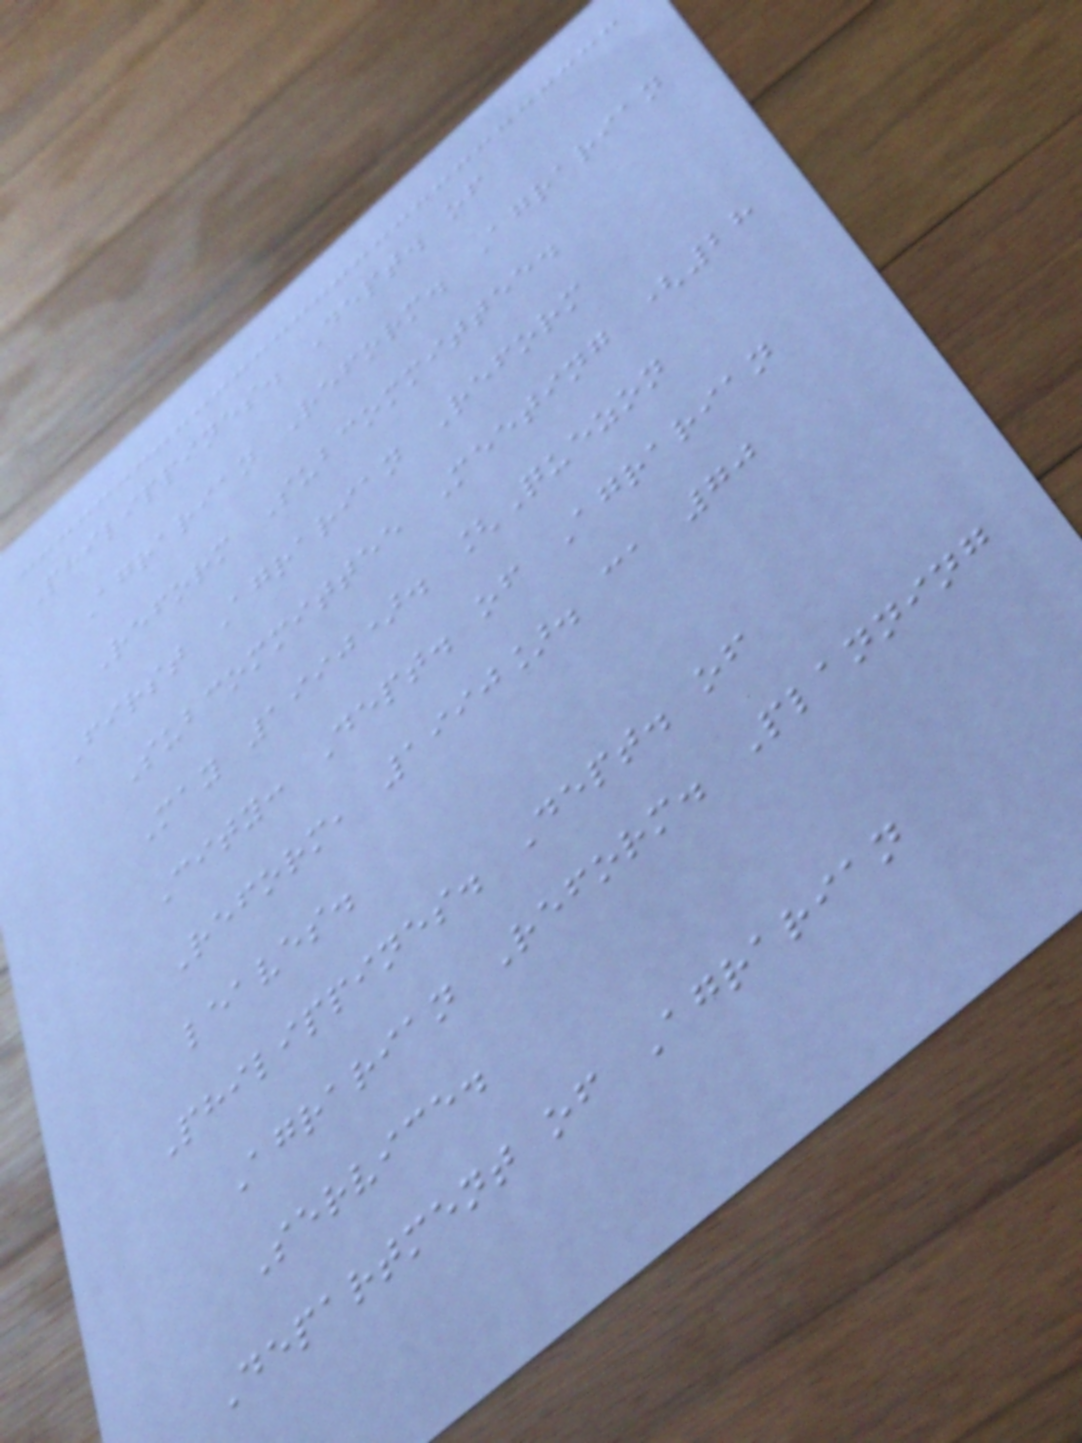Philippines. Dept. of
Agrarian Reform. Agrarian
Reform Subcommittee.
First Agrarian Reform
Subcommittee Meeting (28
May 1990). [Quezon
City: Dept. of Agrarian
Reform, 1990]. ca 70
leaves.
Philippines. Dept. of
Agrarian Reform. Planning
Service.
Department of Agrarian
